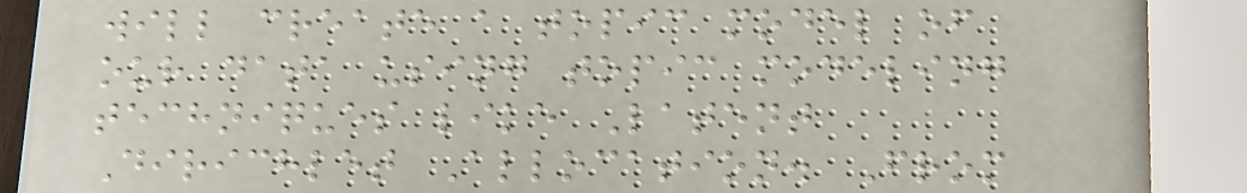will create a topic model of
our data using topic modeling
techniques like Latent
Dirichlet Allocation. From
